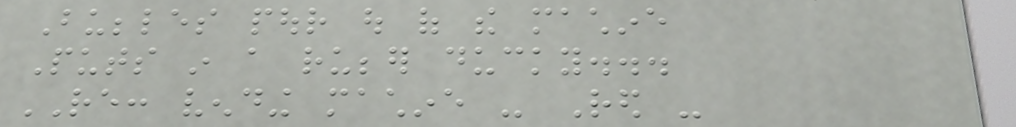Bubbles pour out of the machine
Puts in a rubber ducky...
RE: vending machine - Red -
